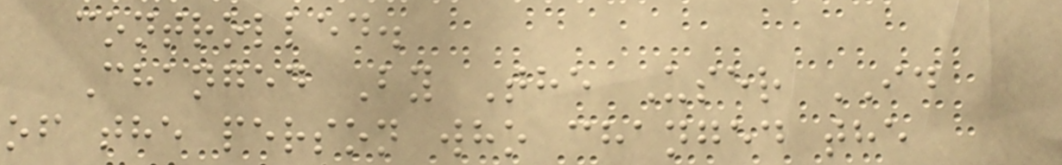controlled.
Changed By The User ID
of the person who changed the
